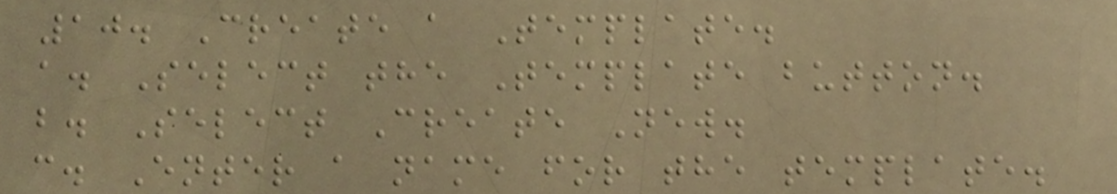10. Create a Template.
a. Select the Template button.
b. Select Create New.
c. Enter a name for the template.
